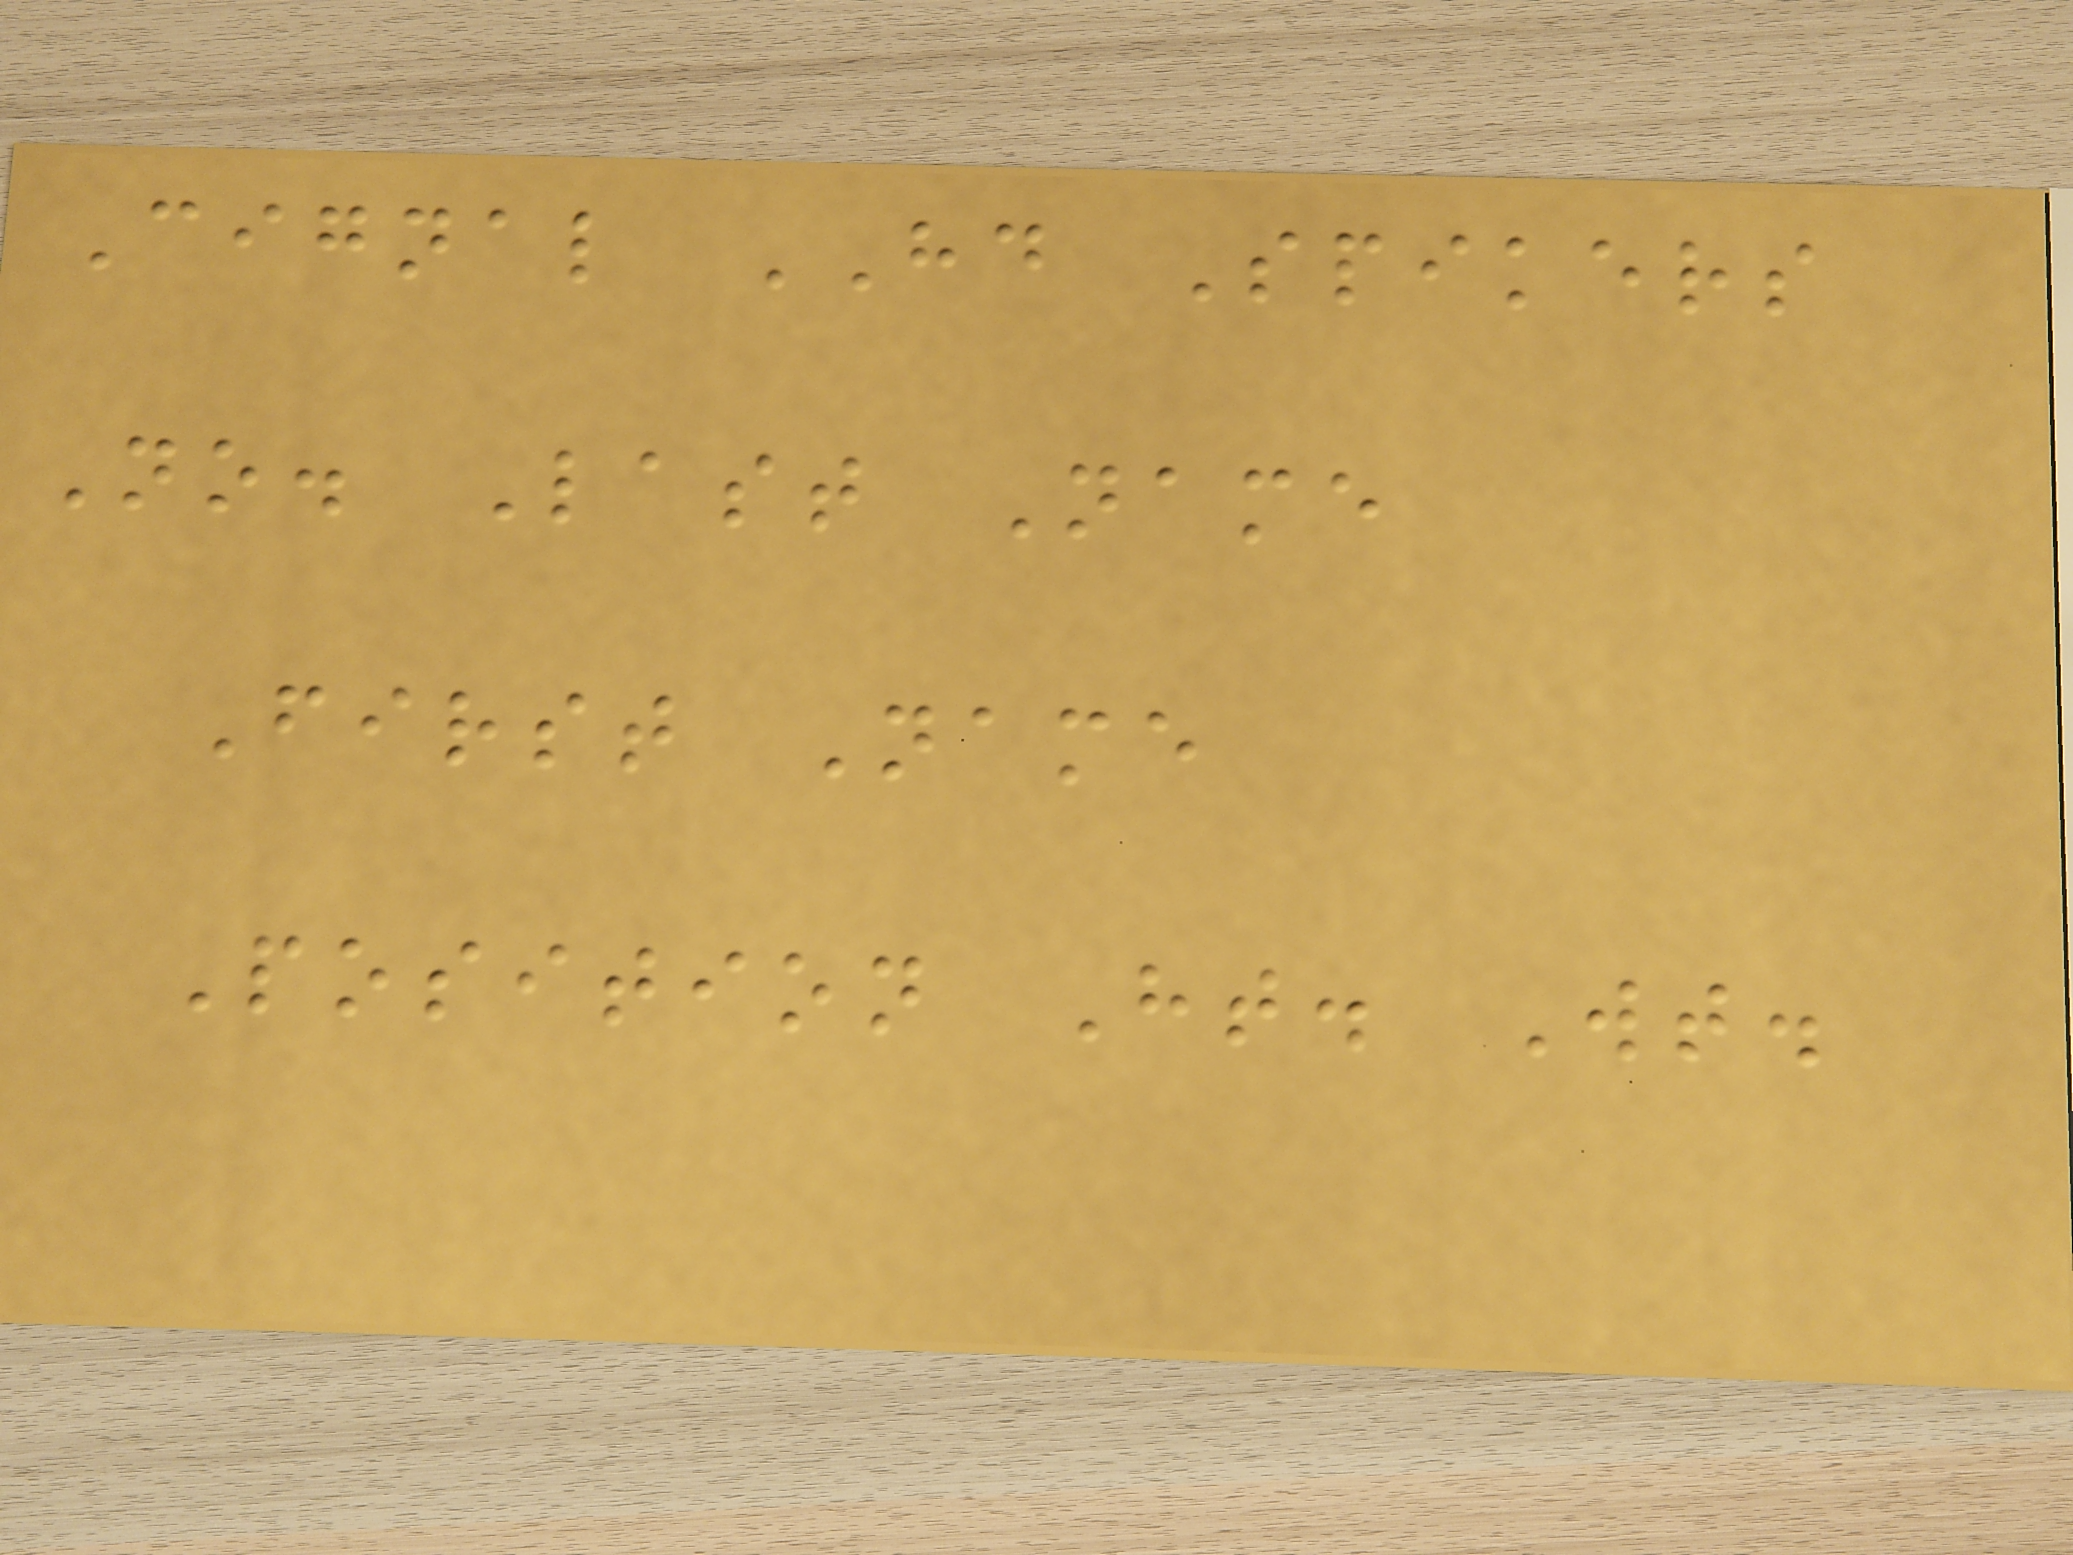Cignal HD Spikers
No. Last Name
First Name
Position Ht. Wt.
